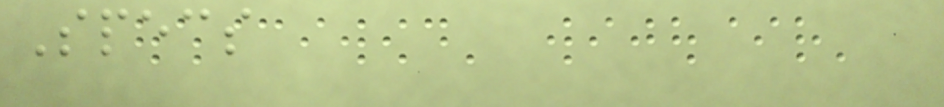Specs
